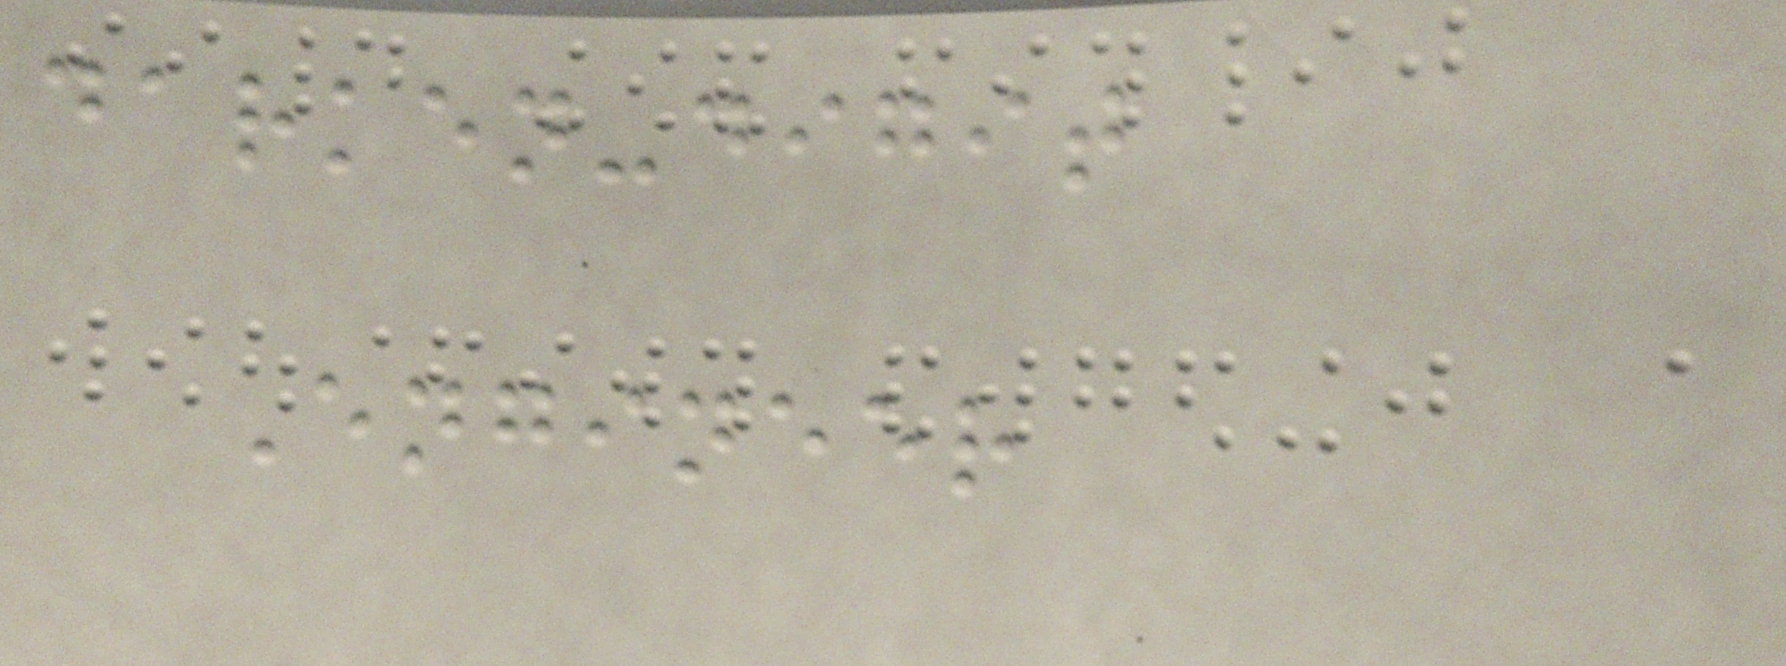darken-digit
Engineer
